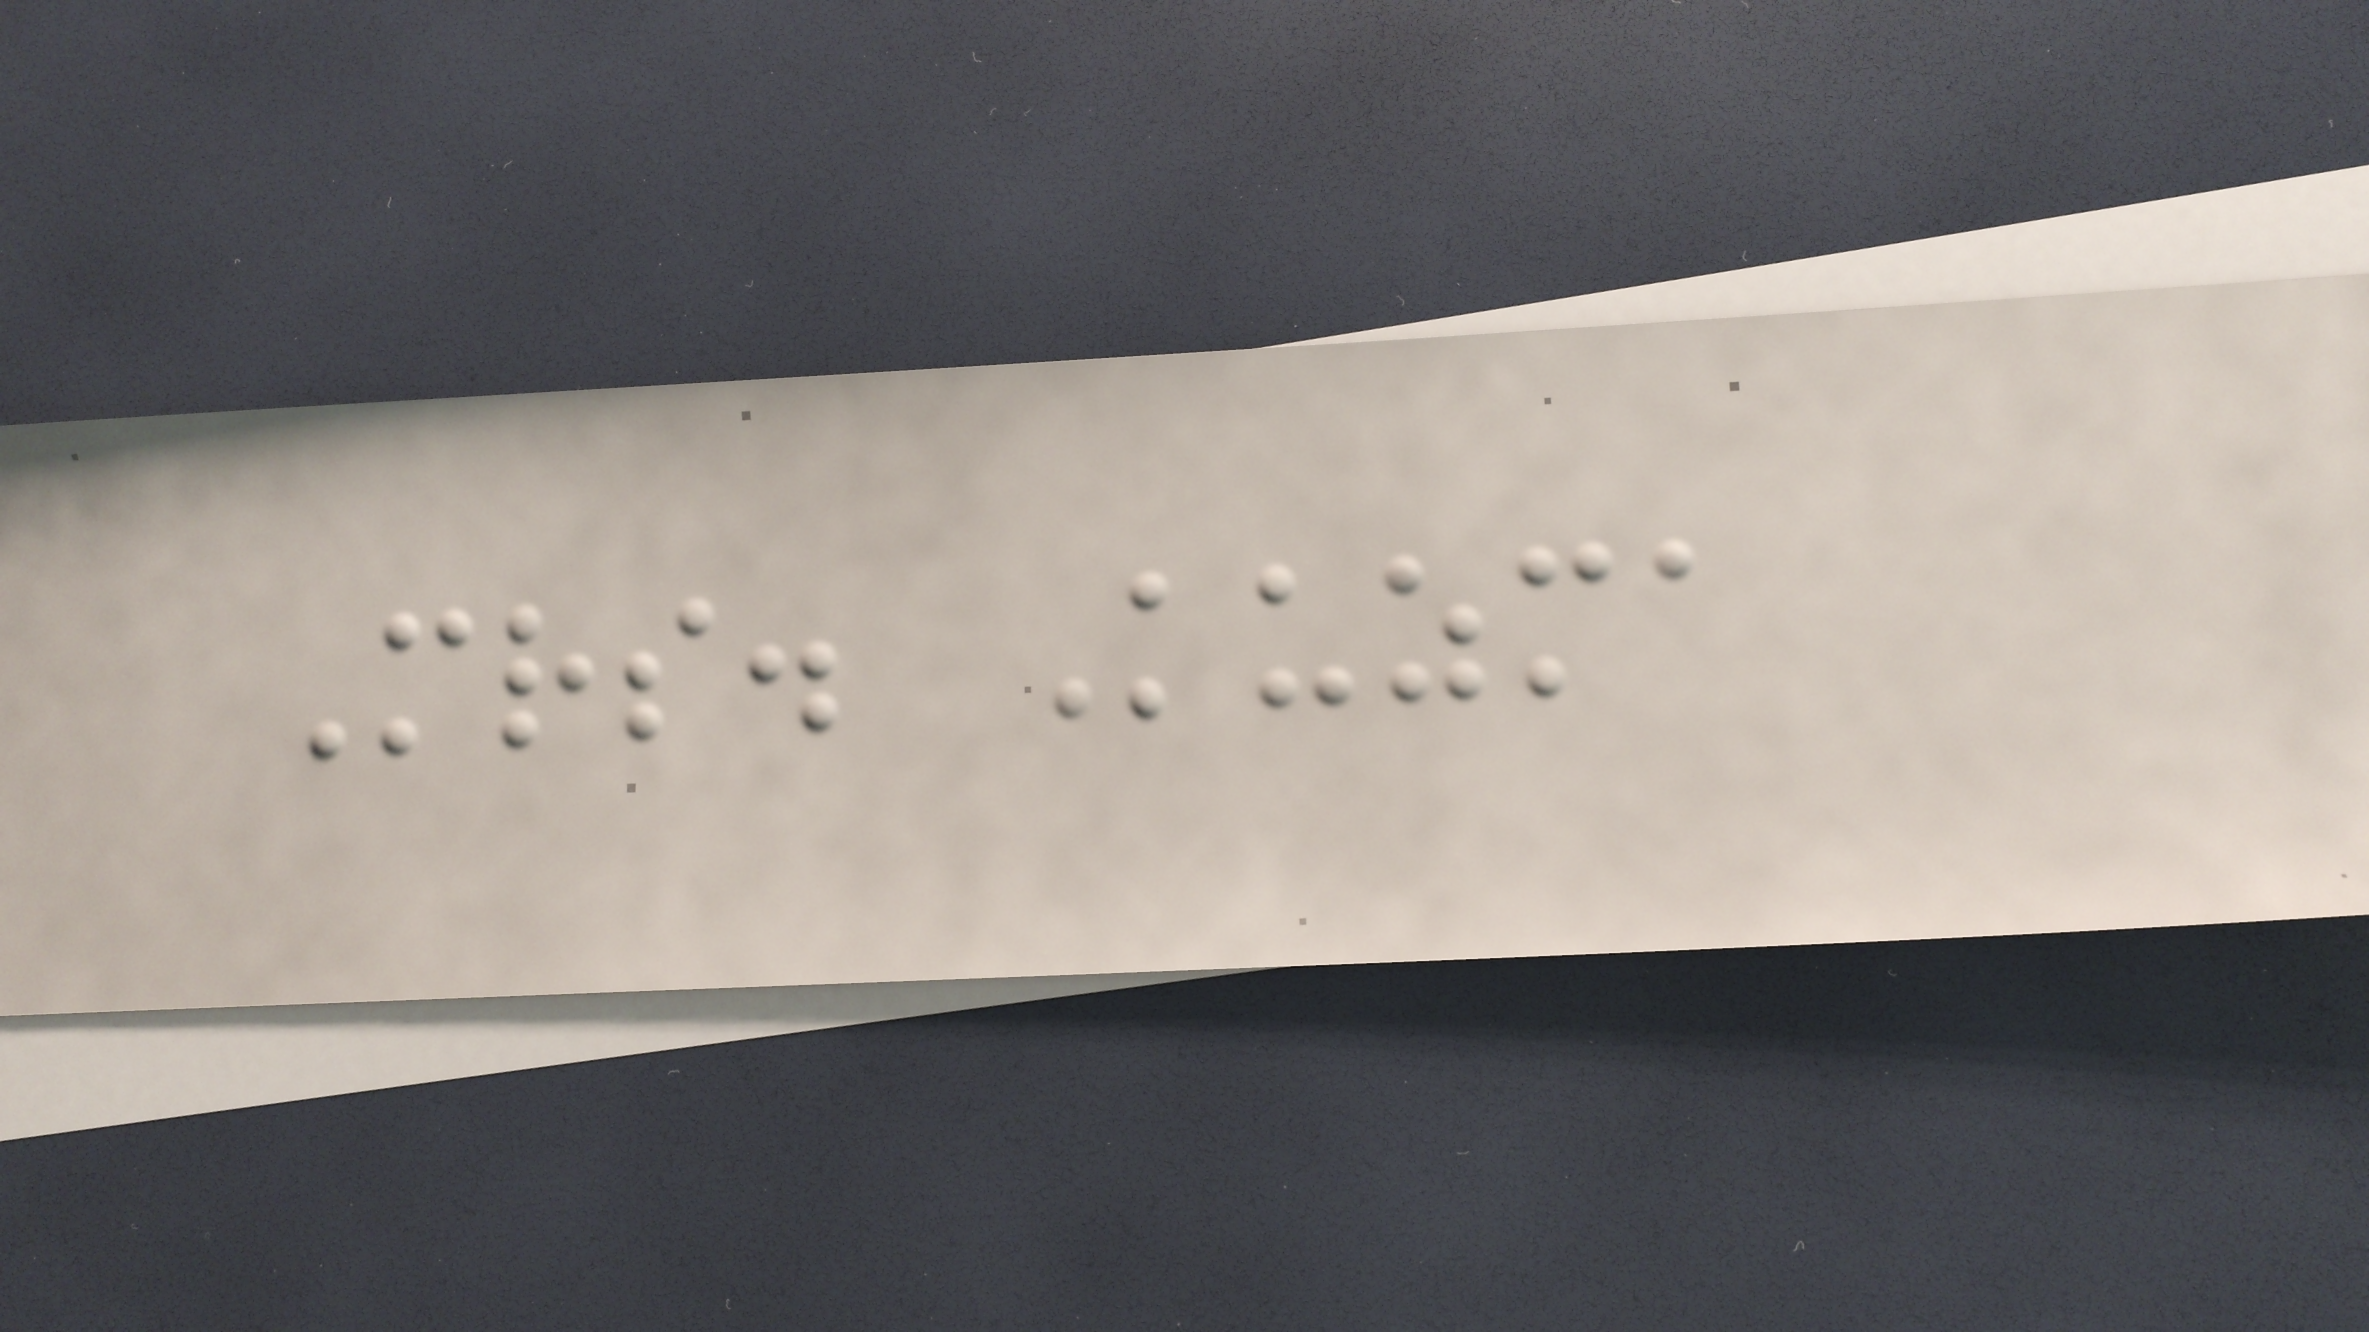Mrs. Kuzma
